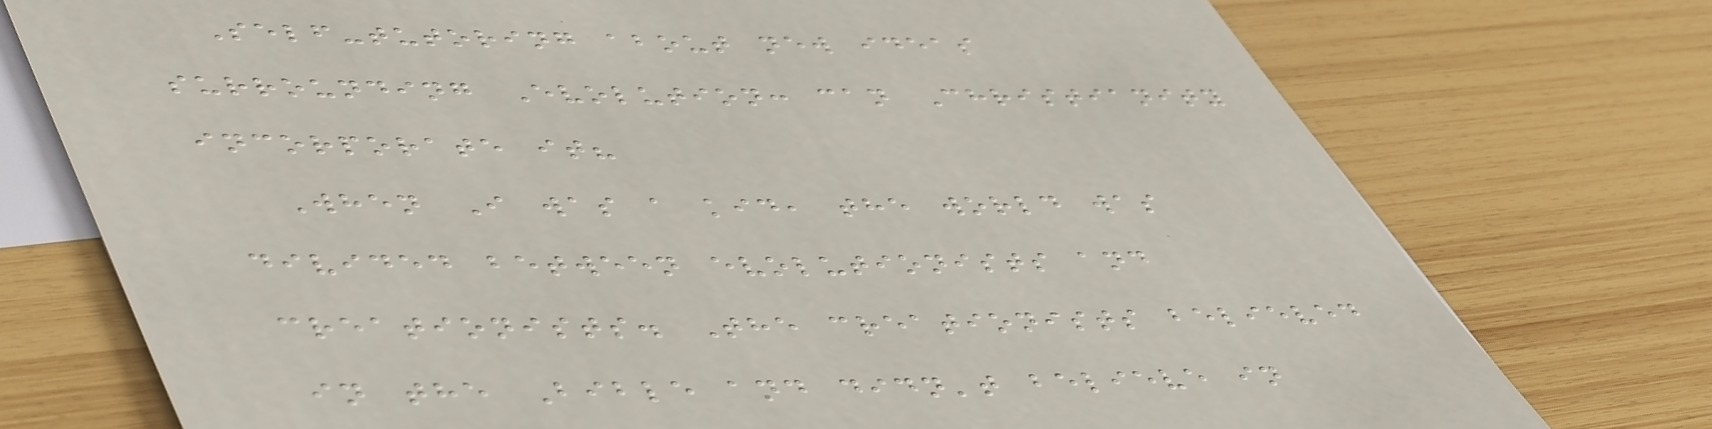Self-tutoring about new ideas
surrounding Evolution: can Christianity
incorporate it?
When I was a kid, the world was
divided between evolutionists and
creationists. The creationists believed
in the Bible and didn't believe in
